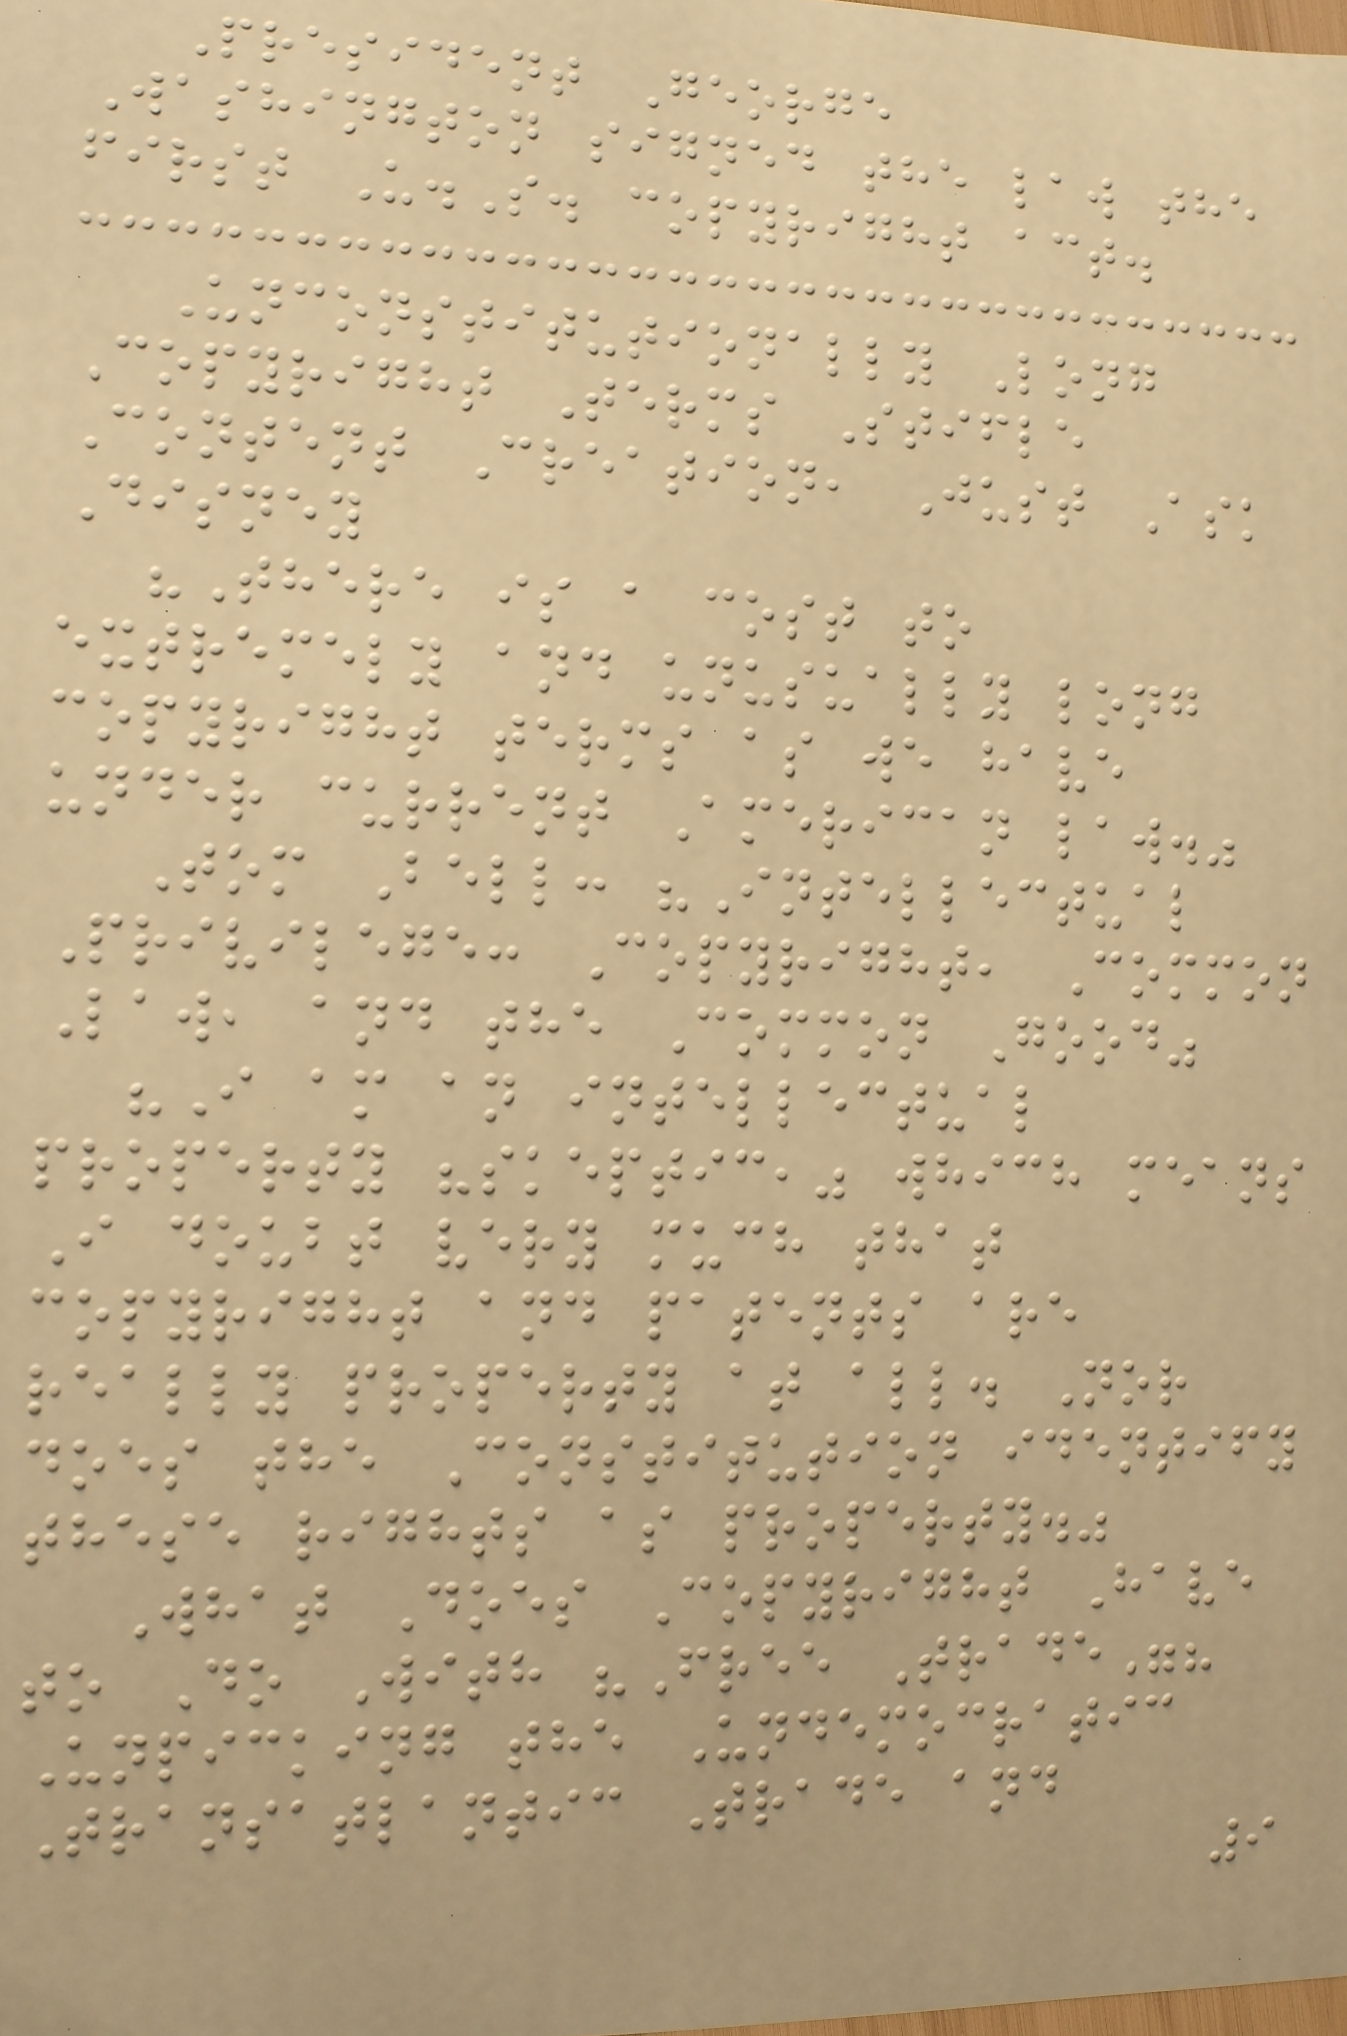President George
Washington signed the law the
first U.S. copyright act.
Unconstitutionally Long
Copyright Terms Stifle
Content Creation, Just Ask
Disney
"There is a cost to
extremely and unusually long
copyright terms as we have
under current American law."
Tom Bell: "Intellectual
Privilege: Copyright, Common
Law, and the Common Good"
"I am an intellectual
property "skeptic," which means
I doubt very much that
copyright and patents are
really property at all. Nor
does the Constitution identify
these rights as property."
What Does Copyright Have
to Do With "Free Trade"?
Unpicking the Undemocratic
Transatlantic Trade and
9
